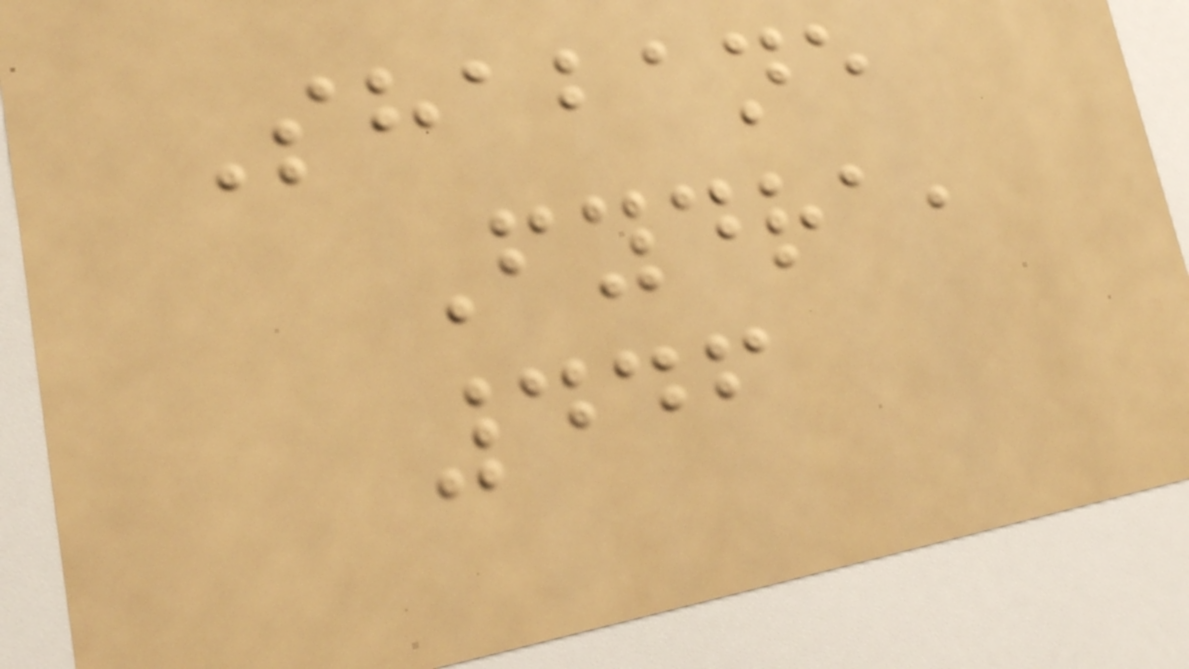Shabane
Fydra,
446
